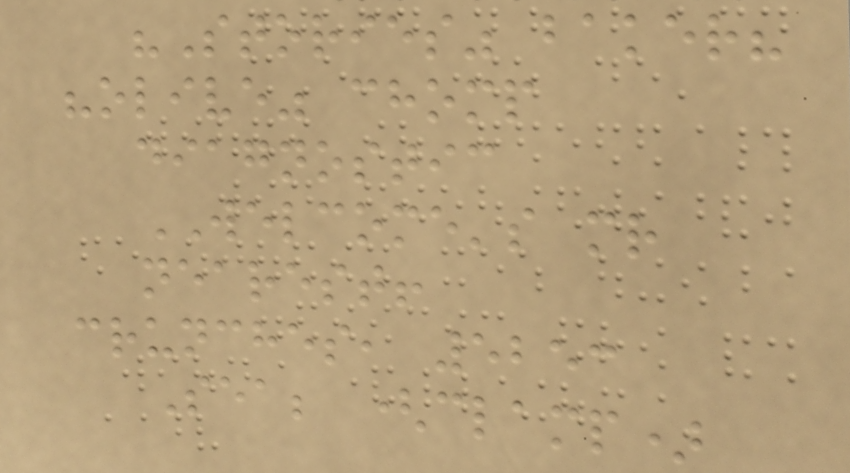"Stories" baker?
"olive" chomp
diagnostic
WELCOME's mr
nearest!
crunches, 5253
Sea; (clamp)
